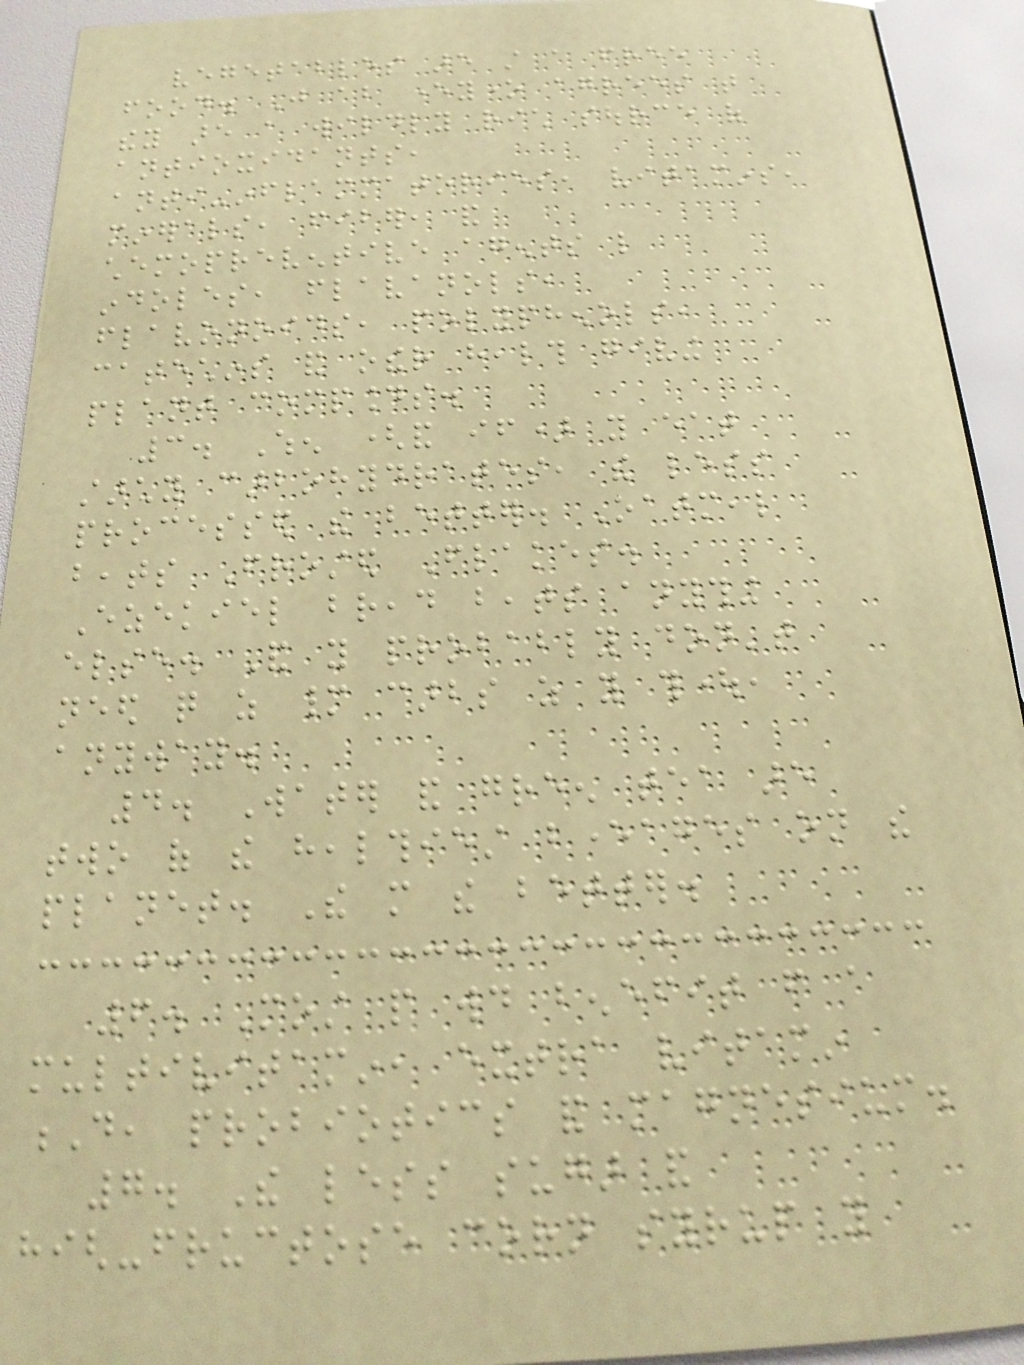vegetables are still a free
food. Just about everyone agrees that
they are a wildly rich source of
antioxidants,
anti-inflammatories, vitamins,
minerals, fiber, and
chemopreventive agents like
indoles, flavanols,
flavonoids, polyphenols,
catechins and other health giving
plant compounds.
3. When (and if) you eat
starchy carbohydrates, the less
processed the better. Oatmeal
beats Frosted Flakes.
Ezekiel bread beats anything
else. And you probably don't
need quite as many carbs as you thought,
anyway.
4. Water and green tea are
two of the healthiest beverages on the
planet. The more the better.
6. Most people would benefit from a
multivitamin, extra vitamin
D, probiotics and magnesium.
7. The less sugar and
high-fructose corn syrup you
